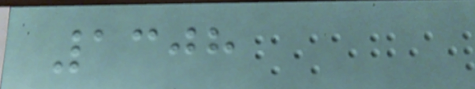1308
